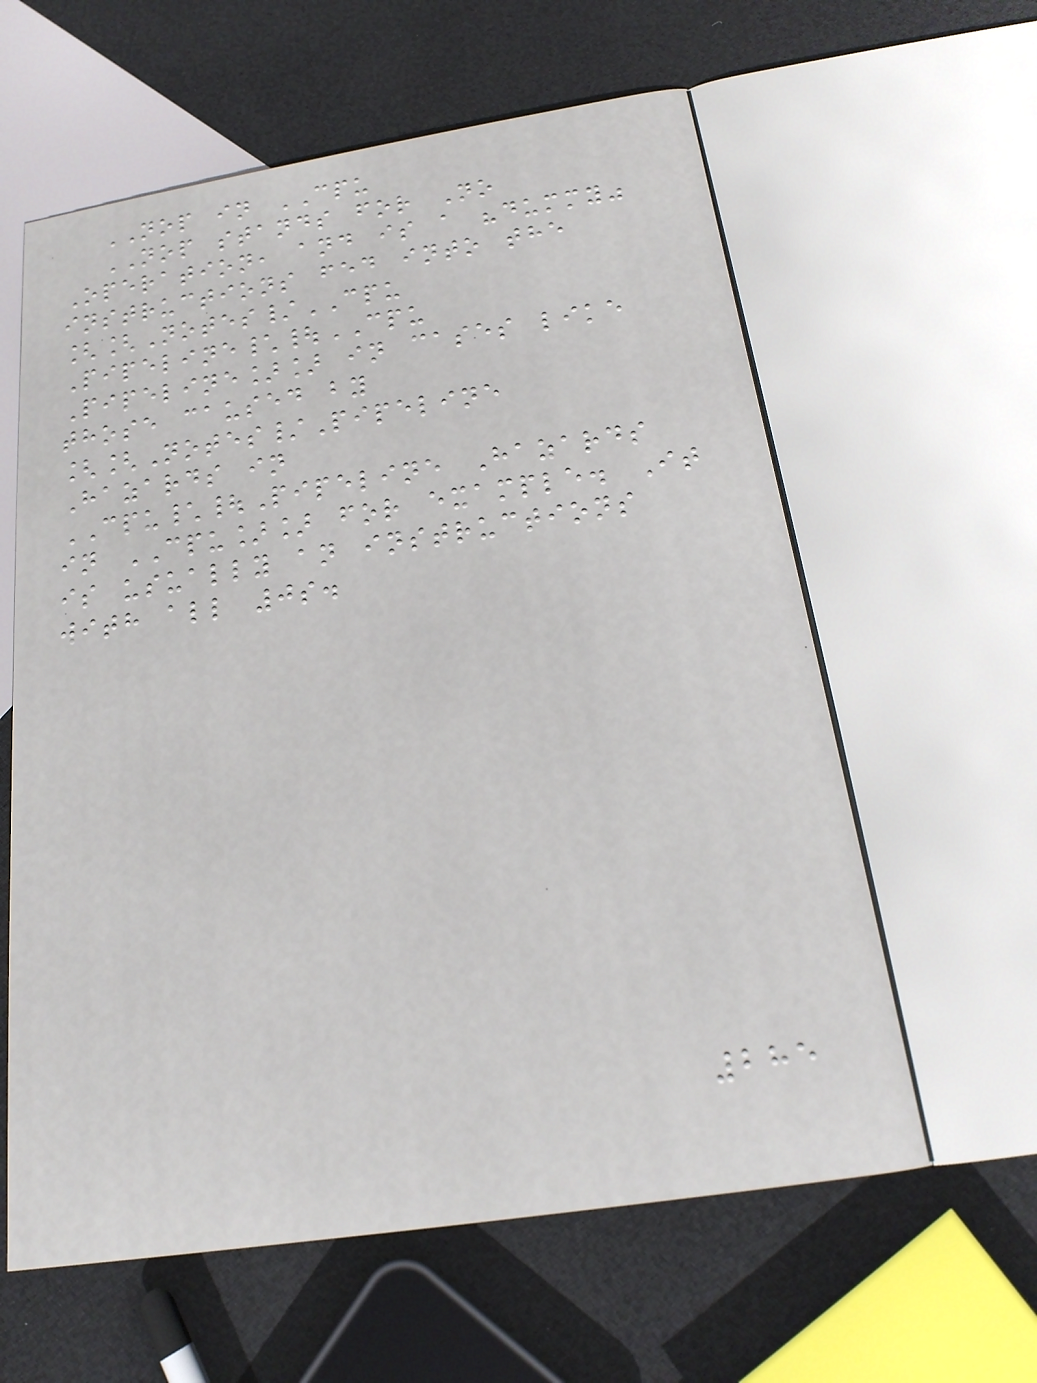NOP in CPU
NOP stands for No
Operation, and is a "dummy"
instructions fed into the
[[Notes/CPU
Pipeline\|CPU
Pipeline]] in cases like
those caused by
[[Notes/Pipeline
Hazards in
CPU\|Pipeline Hazards
in CPU]] for example. It
is usually an instructions
with all 0s.
285
